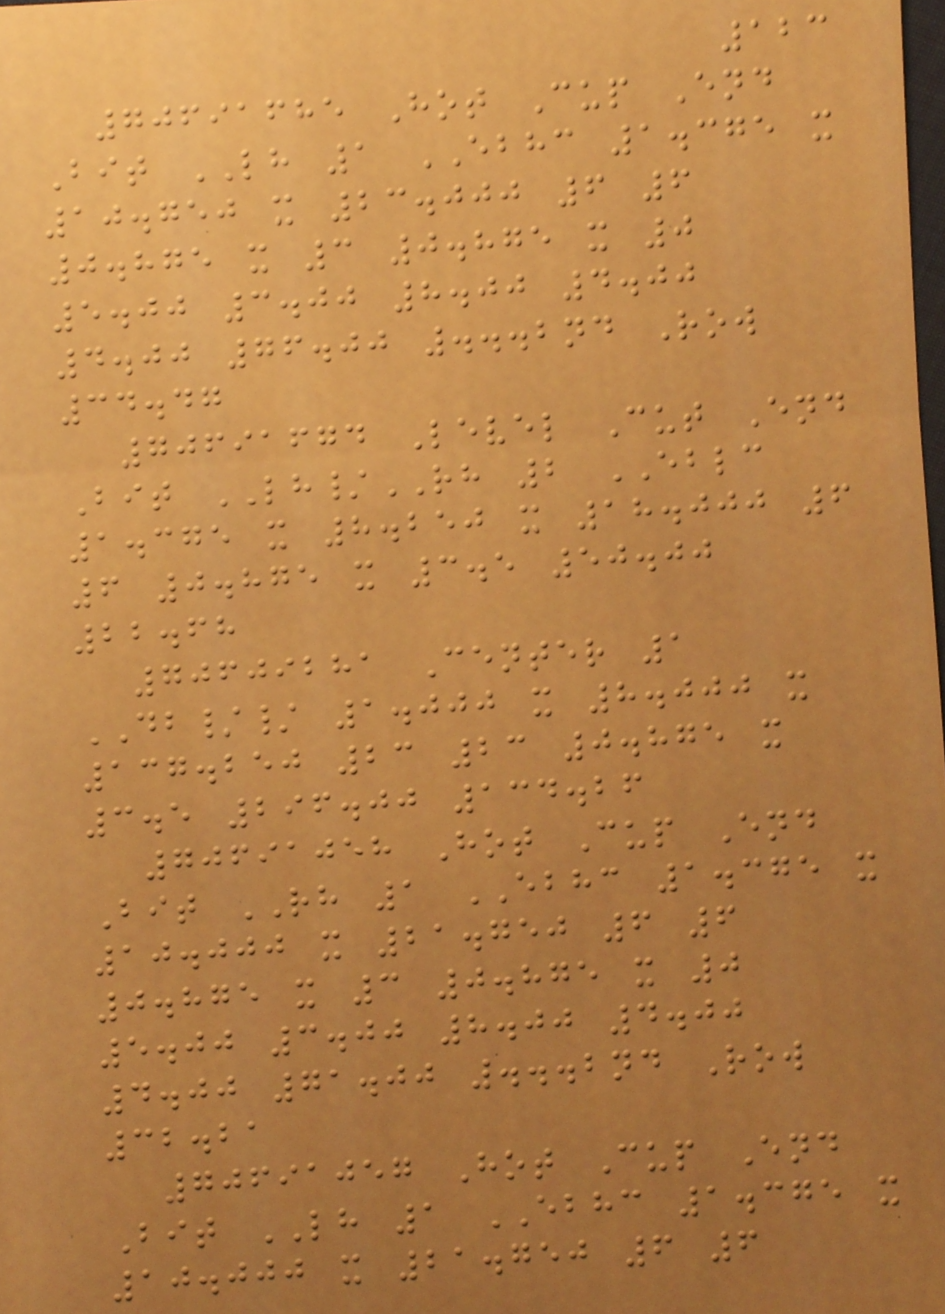123
70691685 Hot Cup End
Bit LH 1 EBHC 1.375 x
10.750 x 23.000 6 6
0.875 x 3 0.875 x 0
5.00 3.00 8.00 4.00
4.00 76.00 ...2nd Row
34.47
70691674 Level Cut End
Bit LH/RH 2 EBLC
1.375 x 8.250 x 18.000 6
6 0.875 x 3.5 50.00
22.68
70609281 Center 1
DB// 1.000 x 8.000 x
137.250 23 23 0.875 x
3.5 296.00 134.26
70691058 Hot Cup End
Bit RH 1 EBHC 1.375 x
10.000 x 21.750 6 6
0.875 x 3 0.875 x 0
5.00 3.00 8.00 4.00
4.00 71.00 ...2nd Row
32.21
70691057 Hot Cup End
Bit LH 1 EBHC 1.375 x
10.000 x 21.750 6 6
